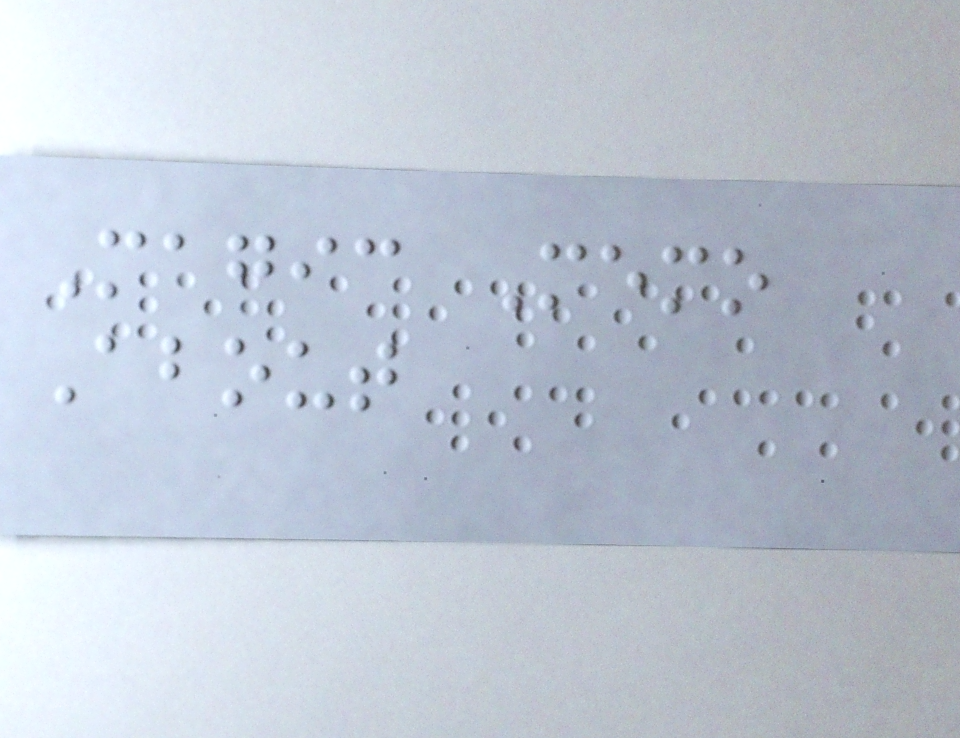Magic Memo
About
